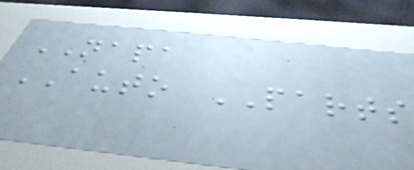NAPA
AUTO PARTS
